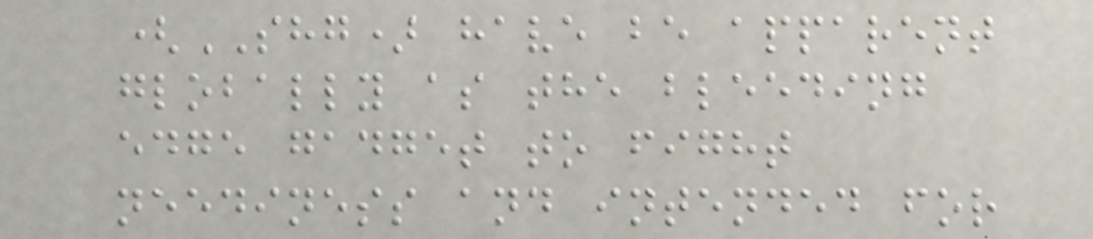(SHG) have be apparent
globally as the bleeding
edge gadget to fight
neediness and intended for
